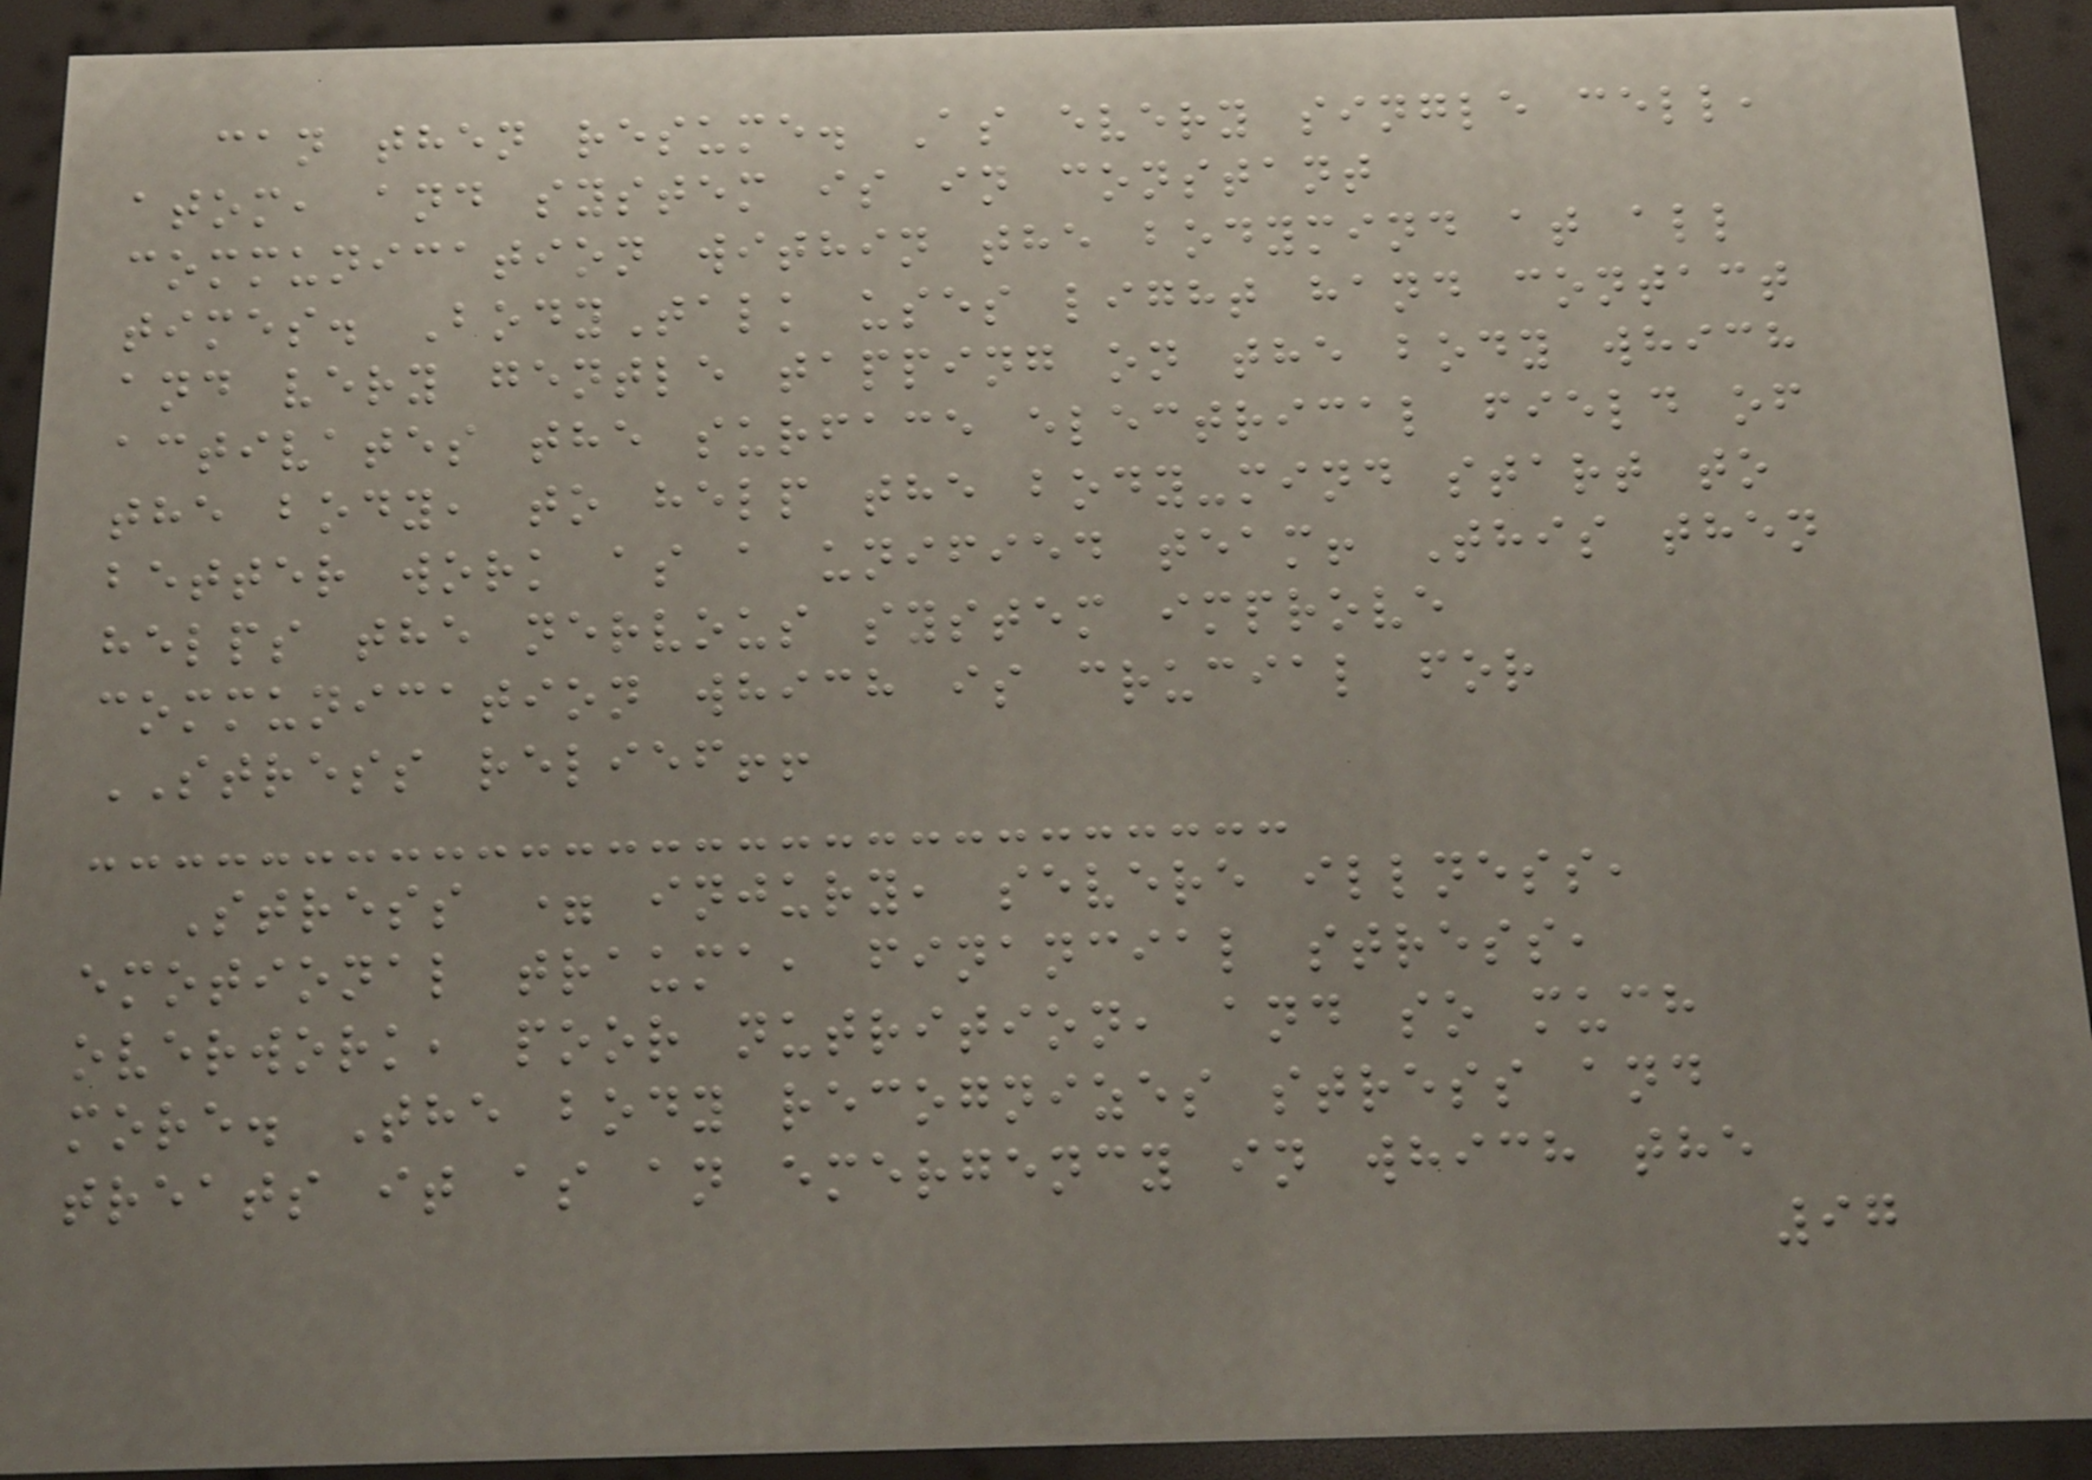can then resume. As every single cell,
atom, and system is in constant
communication within the bodymind at all
times. BodyTalk uses light hand contact
and very gentle tapping on the body which
activates the surface electrical field of
the body, to help the body-mind start to
better work as a unified team! This then
helps the nervous system improve
communication which is crucial for
STRESS relief!!
Stress = injury, severe illness,
emotional trauma, financial stress,
overwork, poor nutrition, and so much
more. The body recognizes stress and
treats it as an emergency in which the
97
